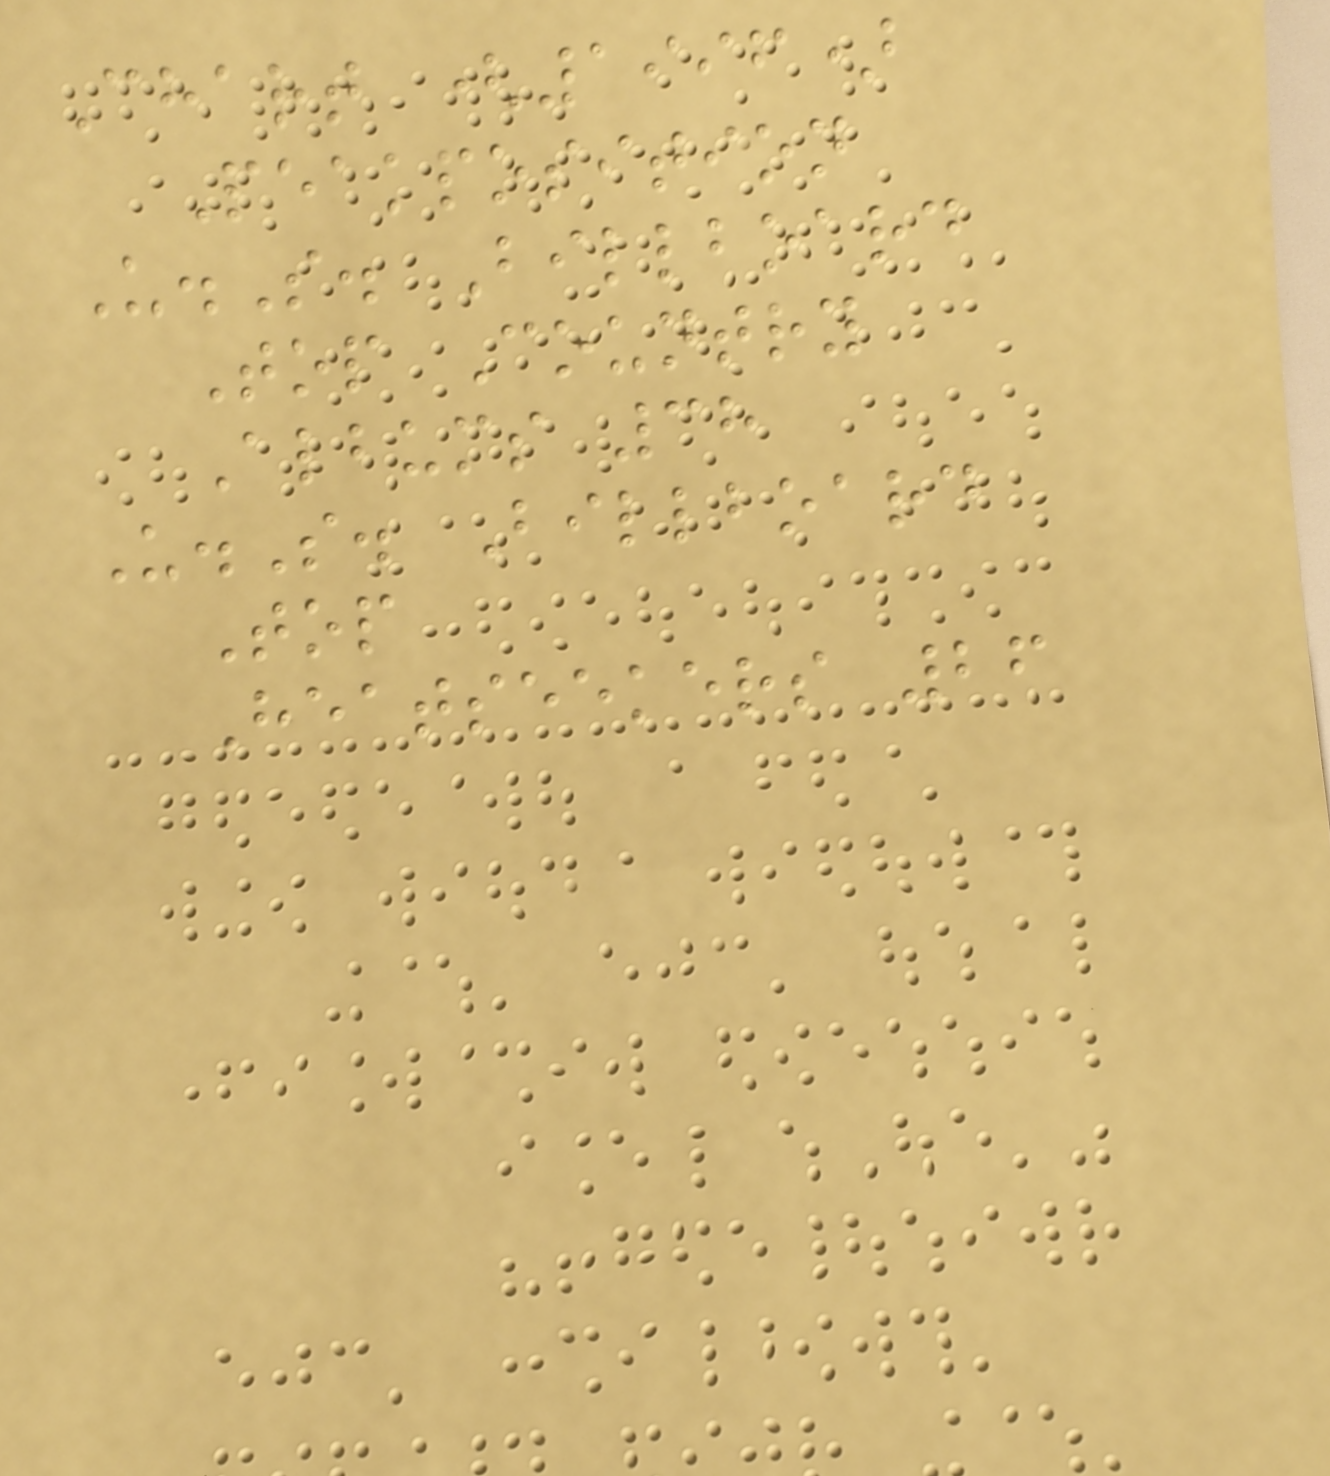Chart (1996)
Peakposition
U.S. Billboard
Top Country
Albums 38
U.S. Billboard
Top
Heatseekers 26
